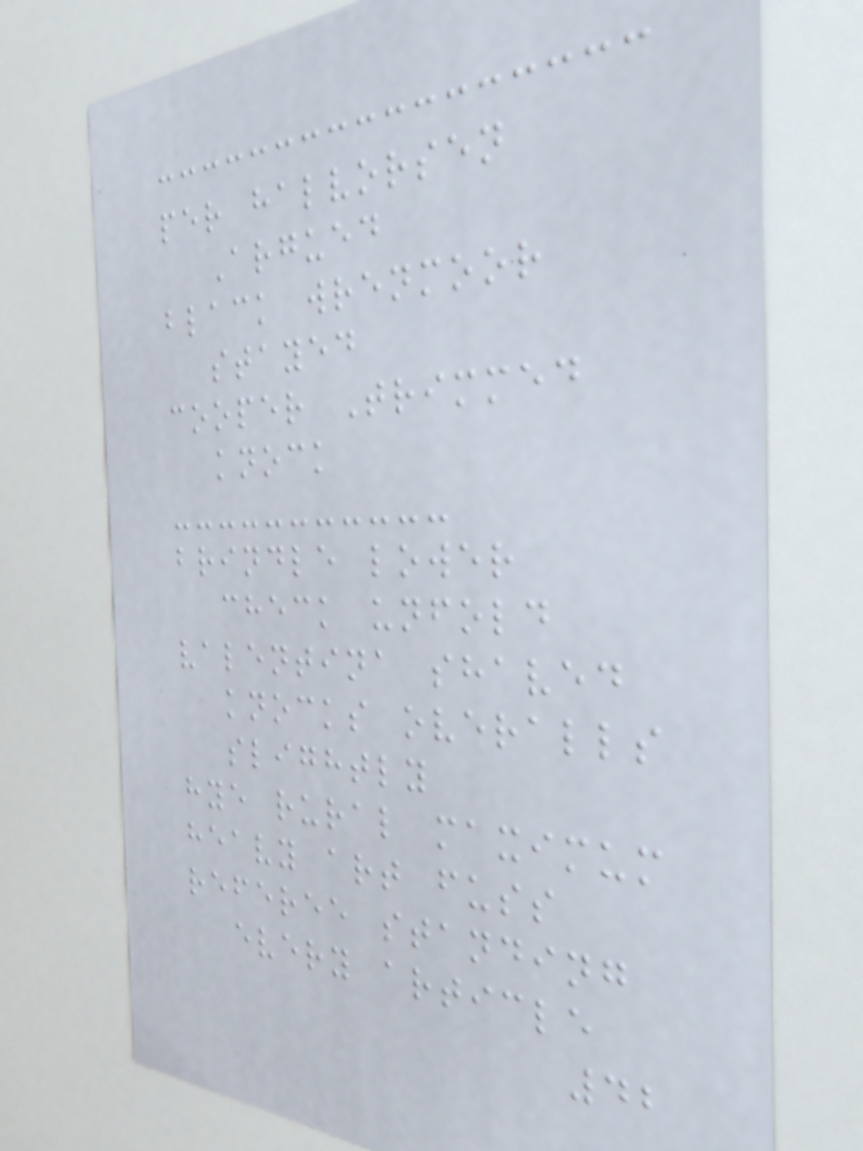per halvorsen
Argued
black wrenmoor
stayed
cooper Trimmed
knock
brindle lower
check unfold
valentina shaved
knocks overalls
slightly
hye rural maximum
heavy art fuss
referee standing
every article
42
